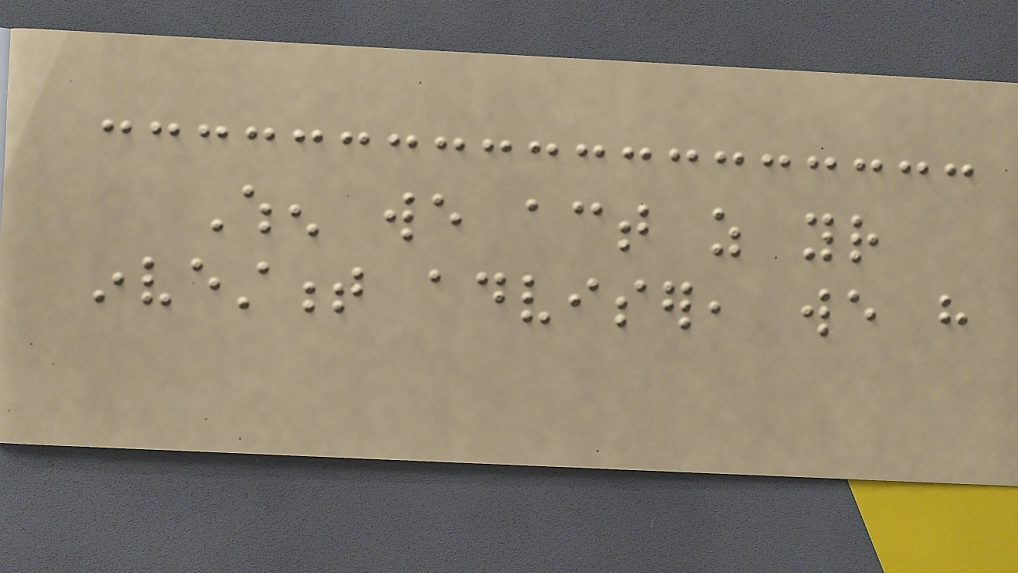When we act as your
investment adviser, we have
